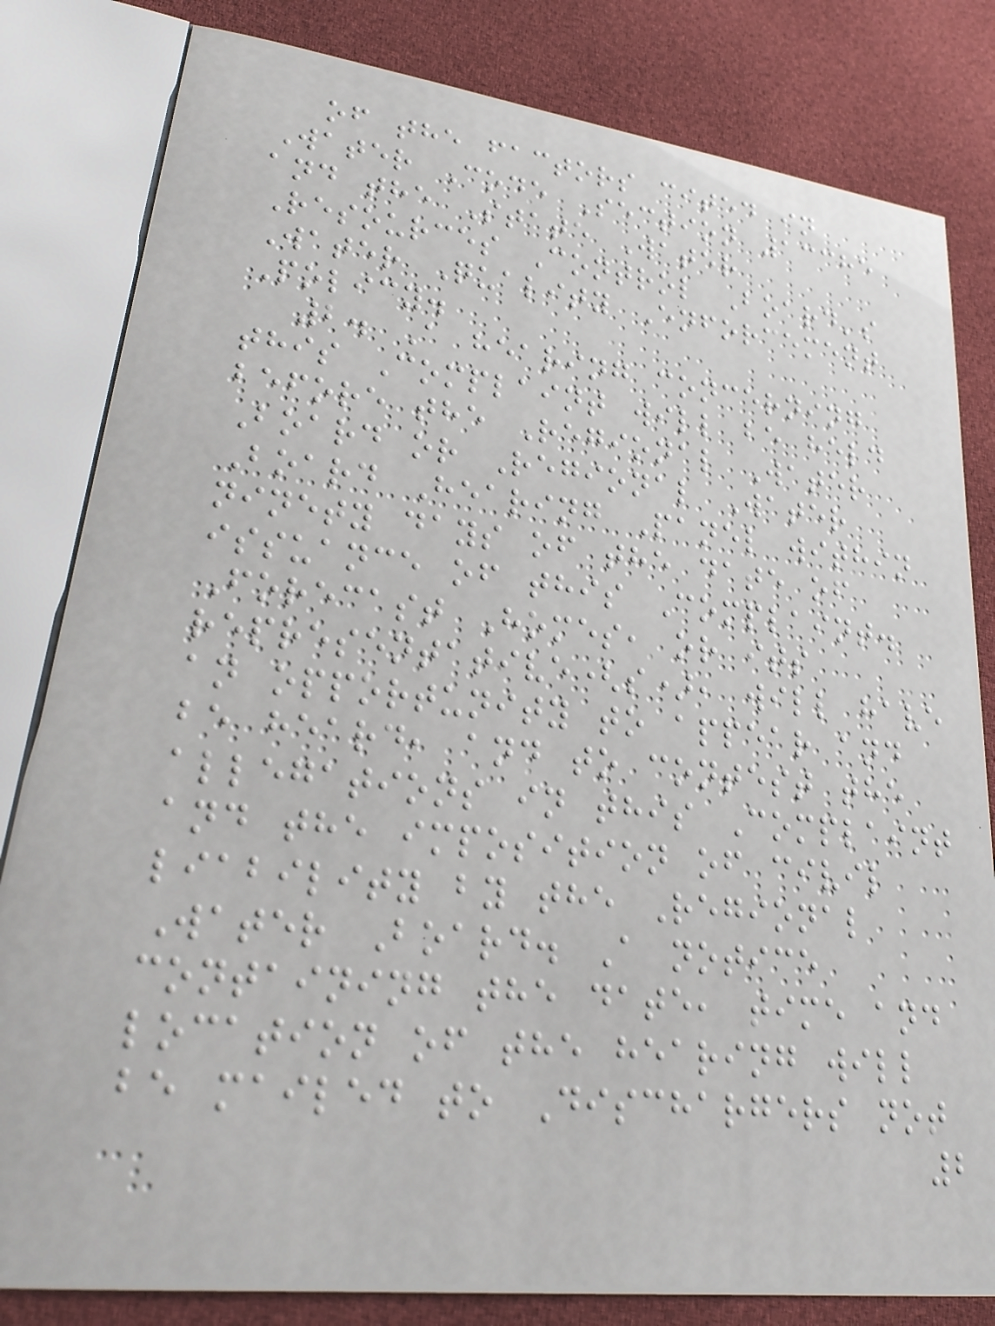of the factors cited in
Water Code Section 13385
and the State Water
Resources Control Board's
Water Quality Enforcement
Policy.
2. A hearing concerning
this Complaint will be held
before the Regional Water
Board or Regional Water
Board Hearing Panel within
ninety days of the date of
issuance of this Complaint.
Forecast Homes, or its
representative(s), will have
an opportunity to appear and
be heard, and to contest the
allegations in this Complaint
and the imposition of civil
liability by the Regional
Water Board. A notice
containing the date, time and
location of the hearing will
be mailed to Dischargers not
2
